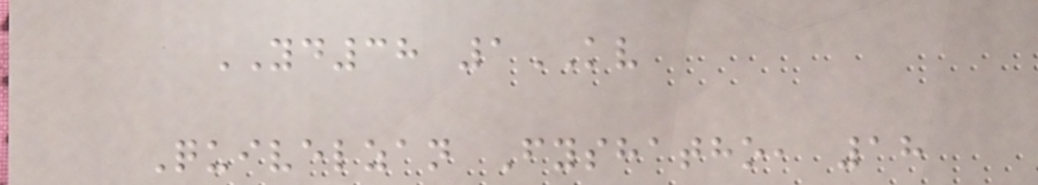YD38 1KV
Quivelzan Fyshatho, 18
